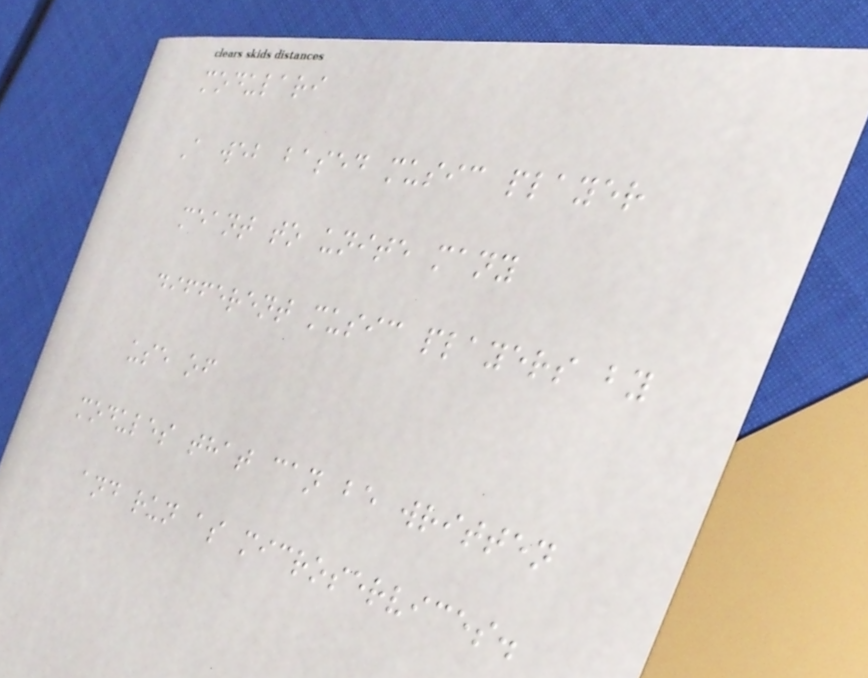modulari
A web based music player
meant to unite many
different music players by
use of
modules that can be written
and run as microservices.
